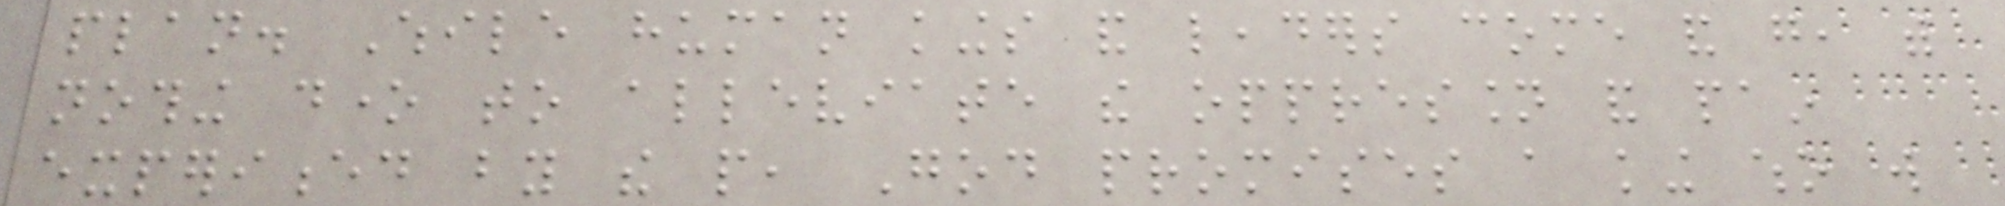plan. While human kings and leaders come and go, with
nothing done to alleviate the oppression and pain
experienced by the people, God promises a king who will
